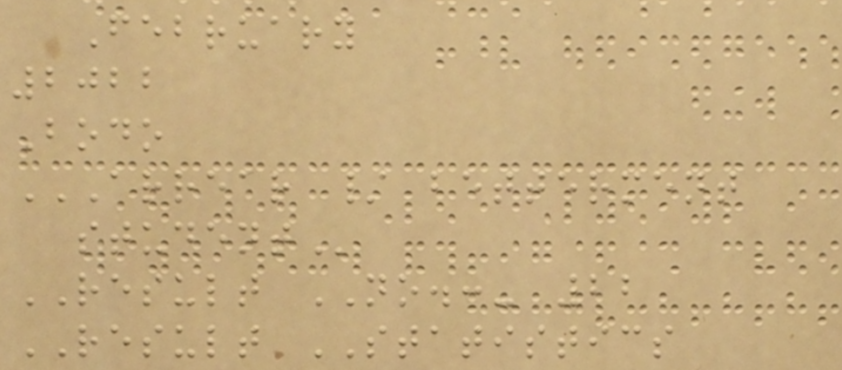February
2022
Bodo
ARREAR / BETTERMENT
STUDENT
RESULT NO.:- 22
RESULT STATISTICS
